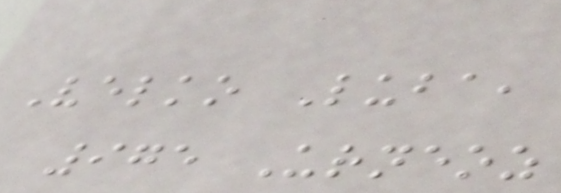Velko Luba,
975 Urneoz
